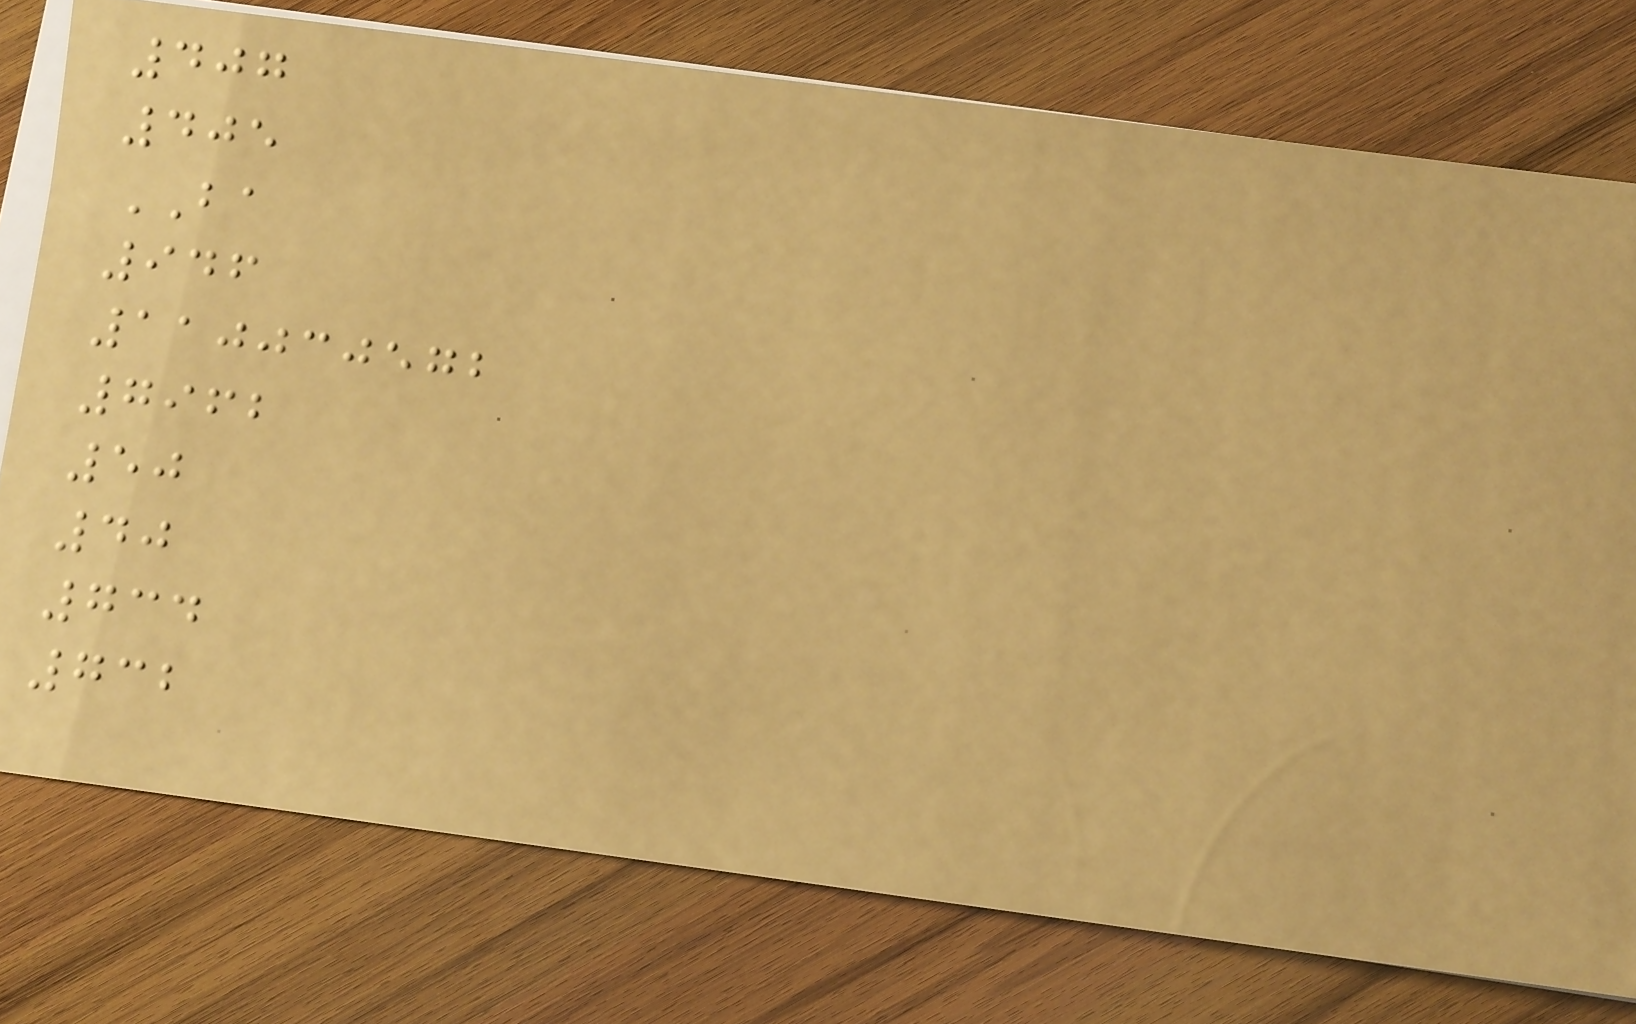407
405
BA
946
110030572
7962
50
40
734
732
